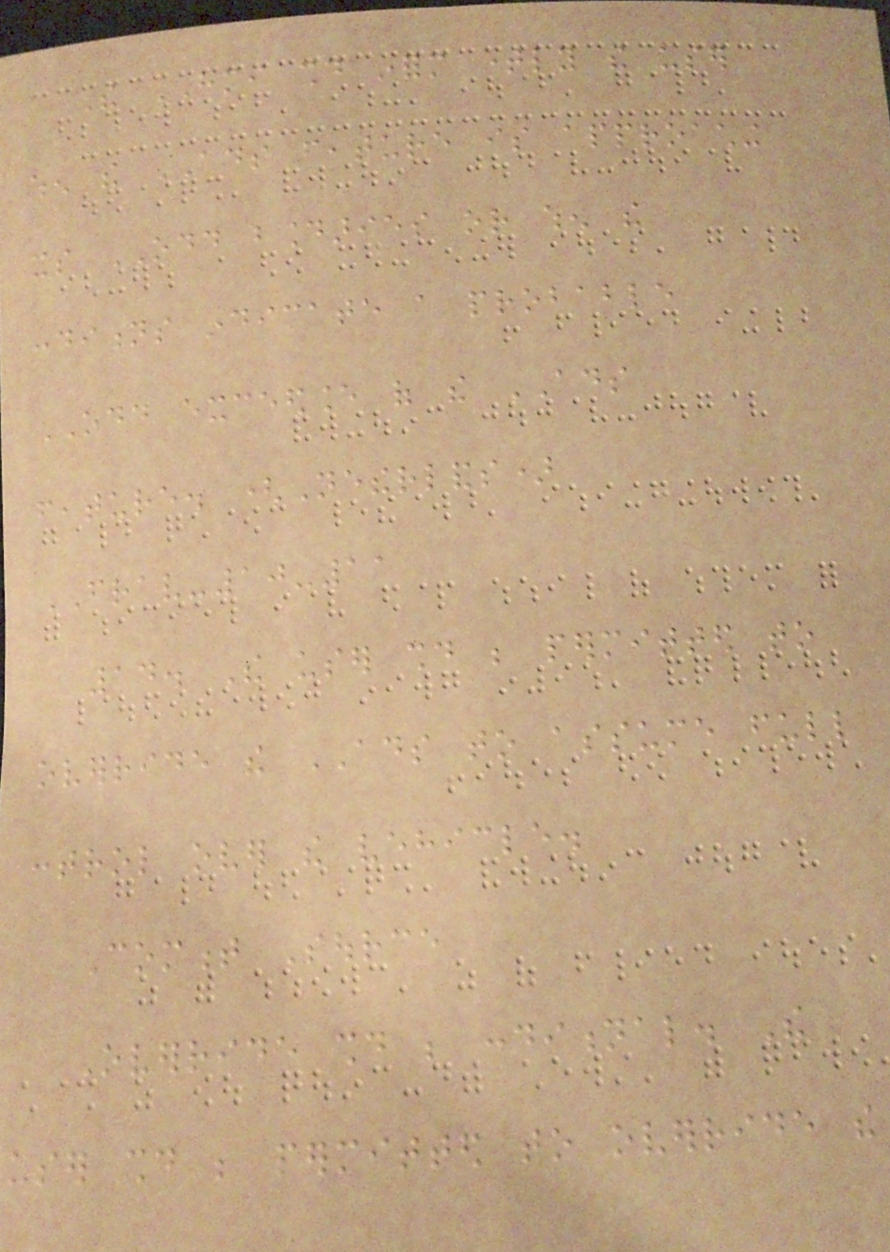The HMI should inform timely the user
when the ADS feature is approaching
its ODD boundaries or when the
conditions indicate a probable
ODD exceedance of the ADS
feature. (Netherlands)
FRAV-10-11
14. The user should be permitted to
override the ADS to assume full
control over the vehicle.
Comment Source
Override should be conditional. The
user should be permitted to override the
